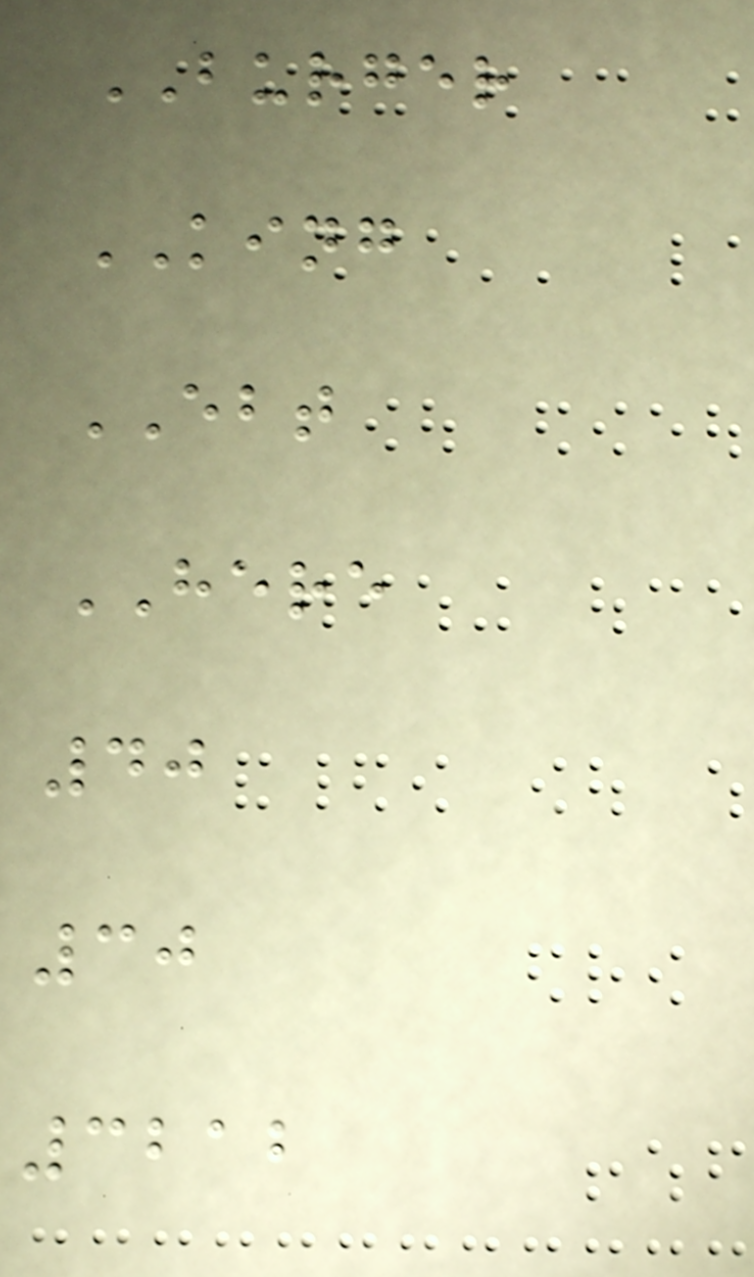BURGER
KING
EBT
HERE
40
30
3212
